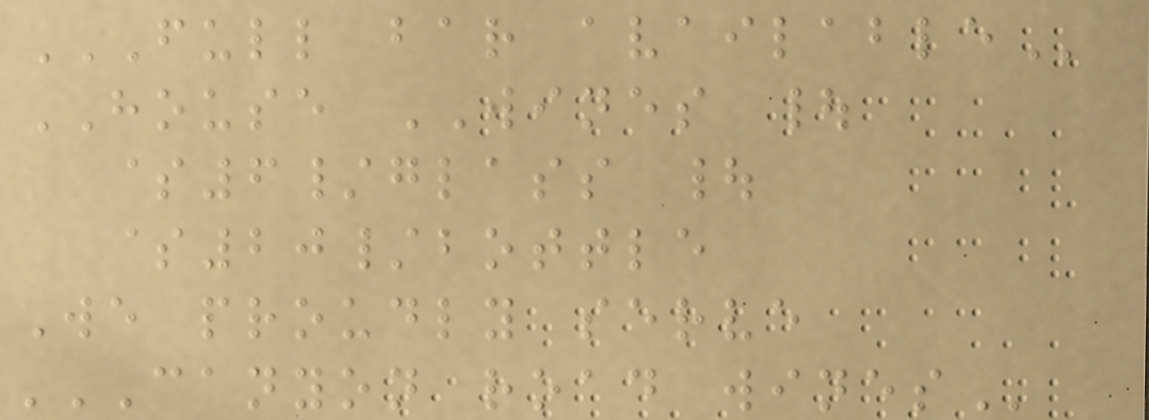FULL BAR AVAILABLE
HOUSE WINES |
$6/glass |
$20/bottle
We proudly serve
CANYON ROAD WINES
